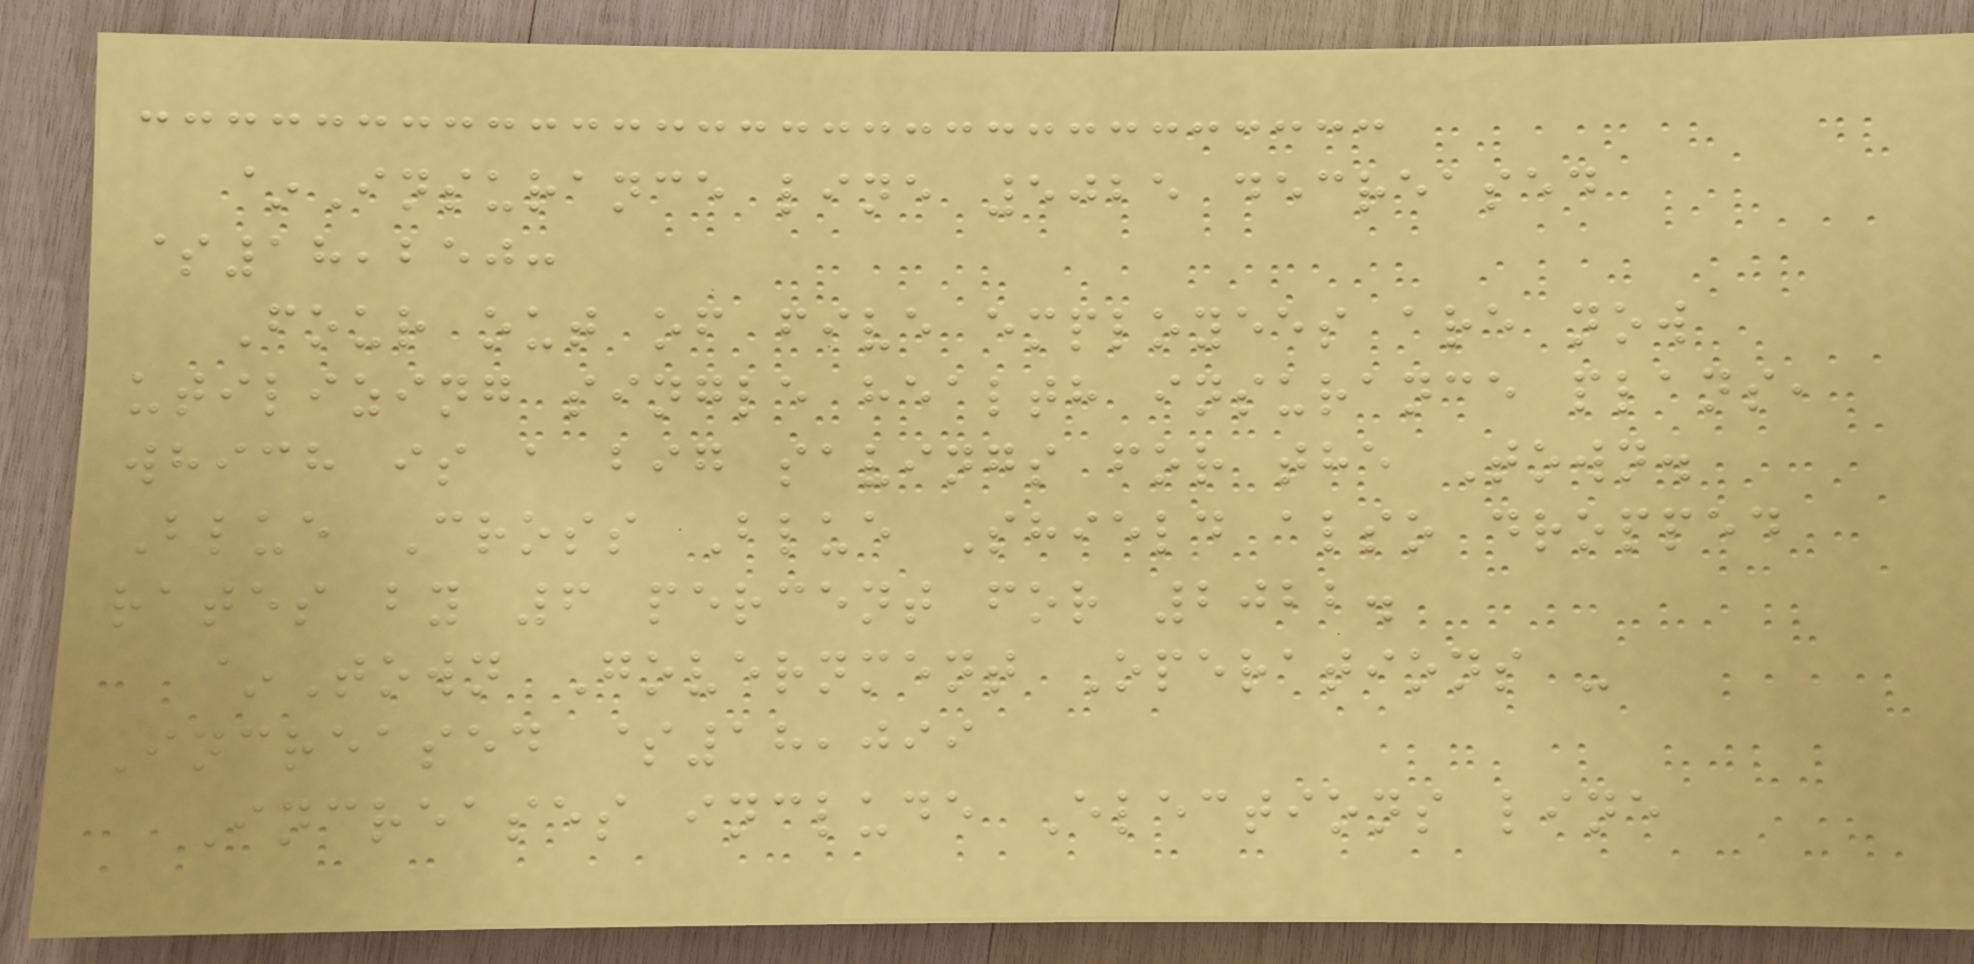~Insurance line 5025 decreased
$18,250:
Four out of five employees are now
utilizing single health insurance plans,
which is a big savings for the Town.
Blue Cross Blue Shield also dropped
rates by 6 percent for 2022.
~Town Government Operations -
Increased $18,099
Increases include Elections line
